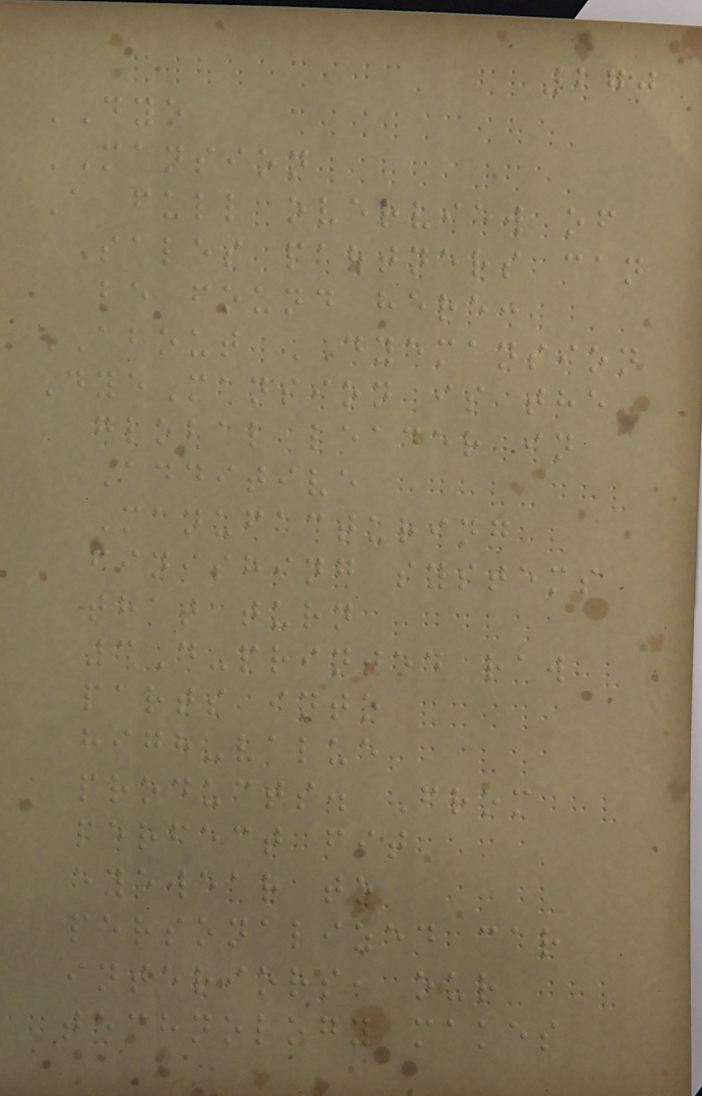270
DYE
MANSION
A full overview of
sales partners can
be found here:
ABOUT DYEMANSION
DyeMansion is the
global leader in
Additive
Manufacturing
finishing systems
that turn
3D-printed raw
parts into
high-value
products. From
perfect fit
eyewear to
personalized car
interiors, our
technology makes
